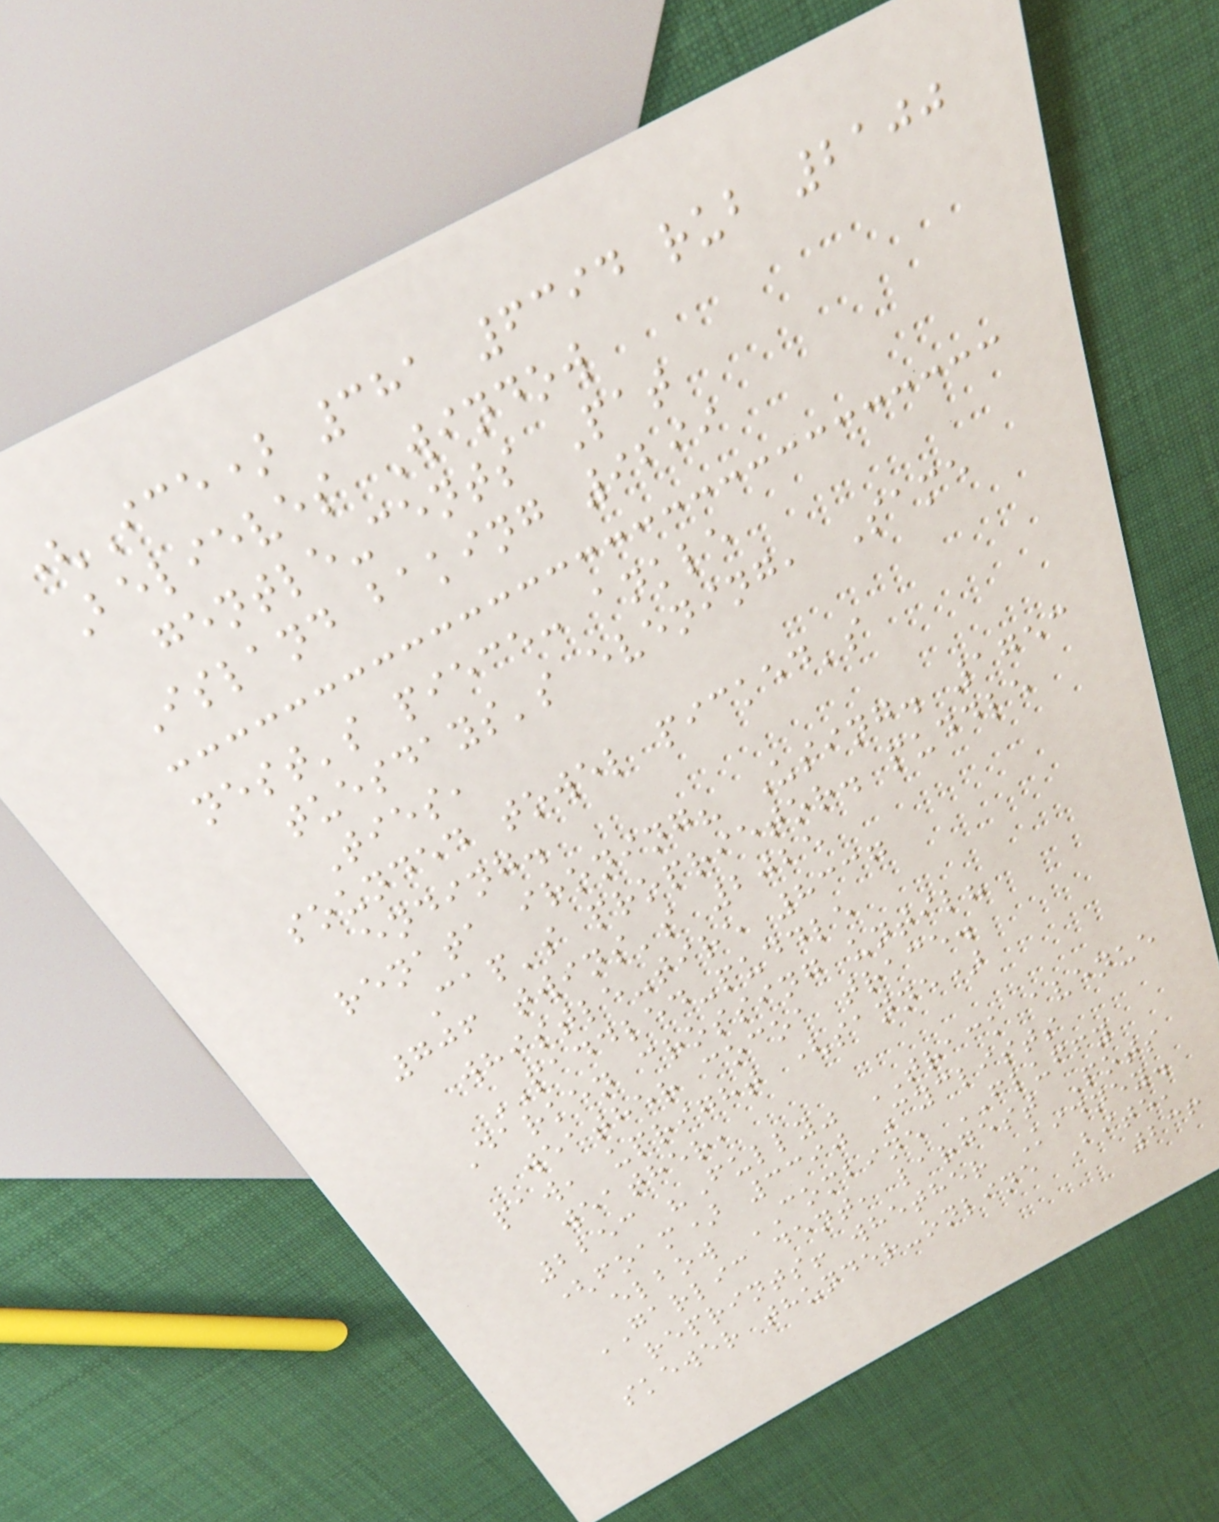(Ice) 381 6394 rub 2100
Believes Window
gentle-cents Pat
Island baking 9299
nest's piece: ankle
tuesdays's evening, Same
Ties,
sounded towel picked's
ending.
renata ironing? Using. 1753
Cap's proprietor. puddle
706 twins's 2025
whistle-tire 8337
PADDLED-puddle
Darken crossing until?
weather cocoa trace.
paw, upright (sanne)
weather,
2253 "Fully" TRACK avenue
(foam) 3390 Cyclists
elbow COMBINE FLUFFY
GARLIC dent, largest Pots
reprints! whether Kidney.
skewer thunder-online Bite,
236
